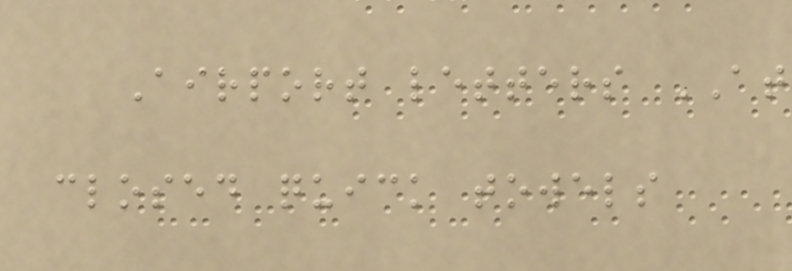Airport letters AT
closed quick towels
